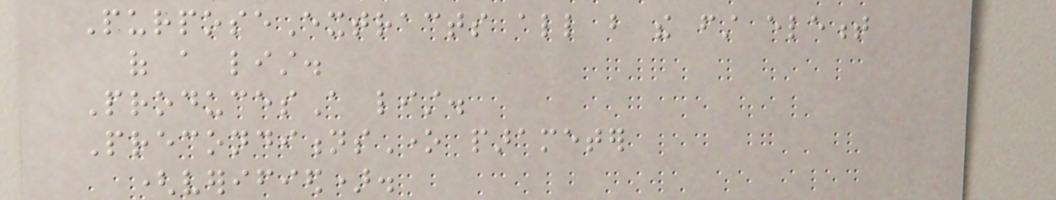PurposeExtracts all but the first element
of a list.
ProducesA list.
PreconditionsOne parameter
(verified).
